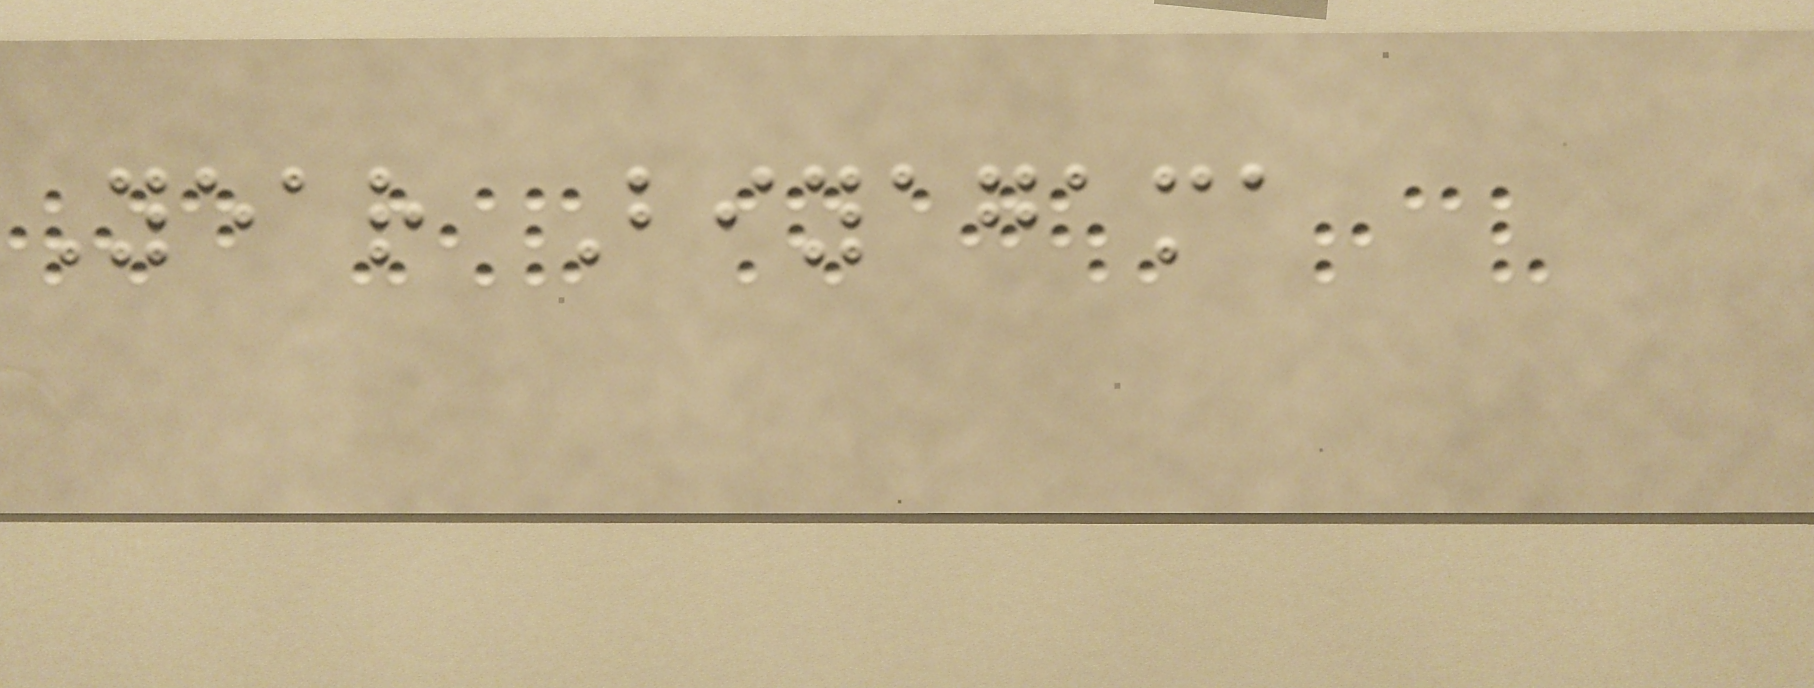Year Biyagama
